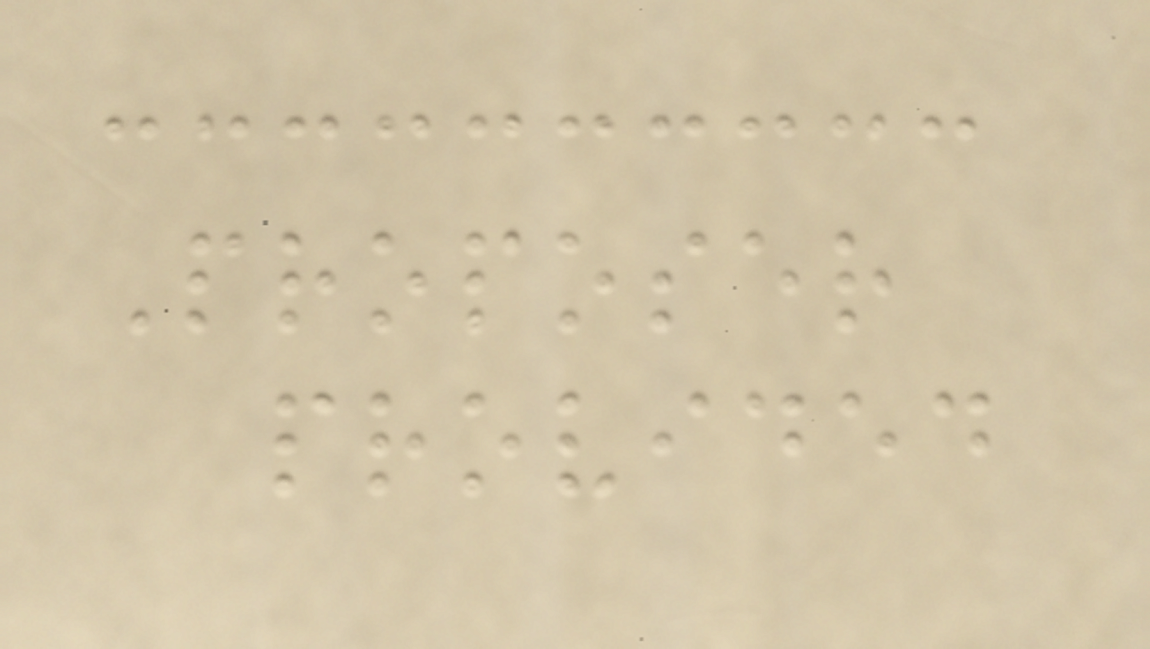Proposer
provided
